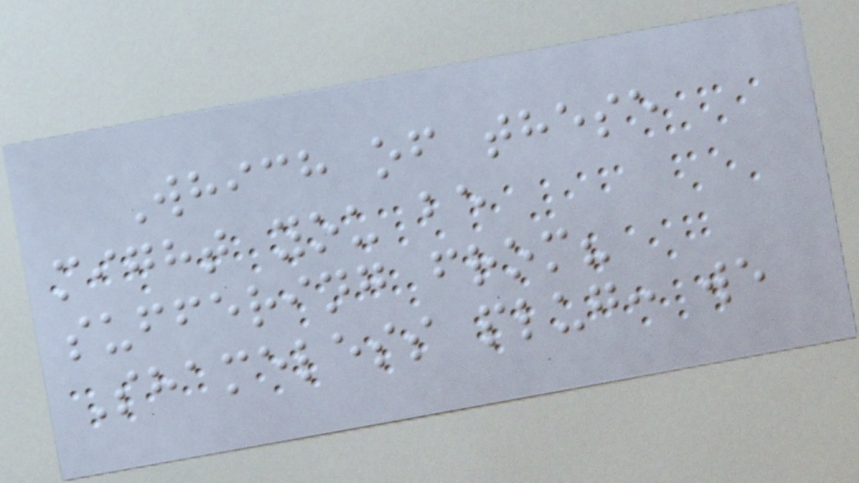Which of these
might you be
suffering from?
Shameless plug: we
